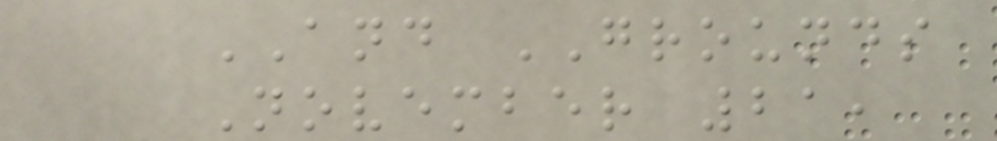AND GROUNDS
November 21,
